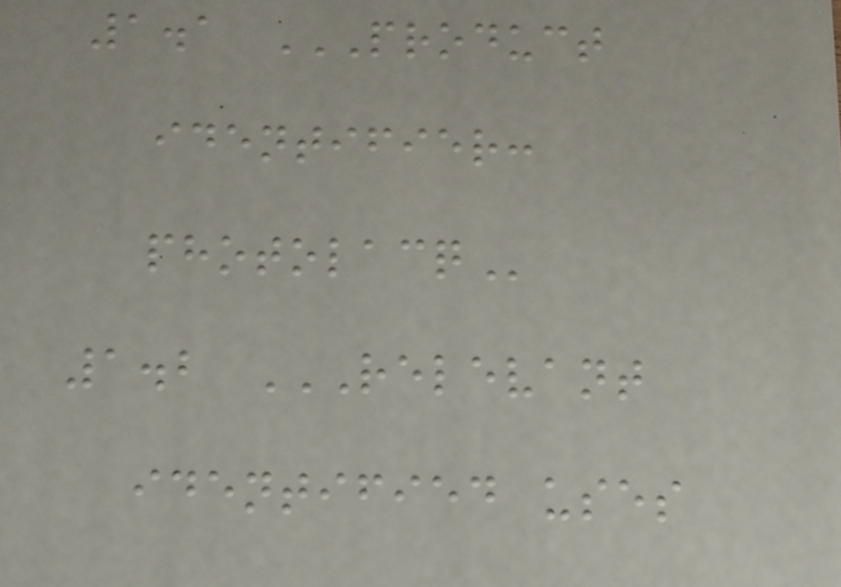1.1 PRODUCT
IDENTIFIER:
PHOTOLACQ
1.2 RELEVANT
IDENTIFIED USES
